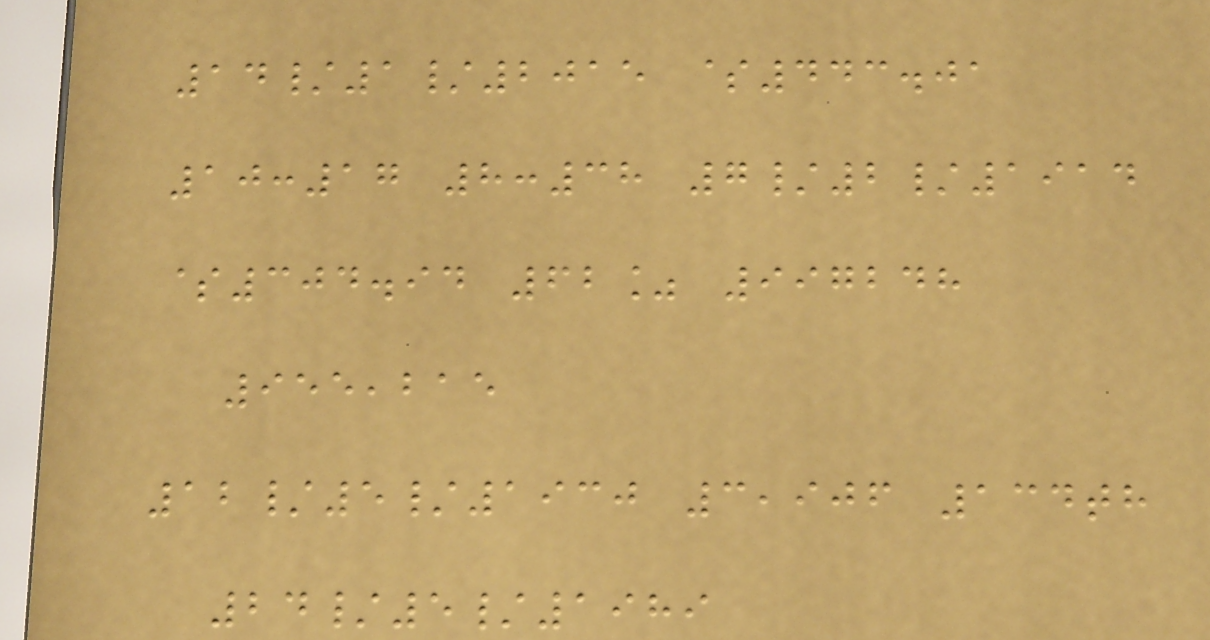14/1/2015 $443.01
10:17 8:38 7/2/1914
$304.94 62% 997248
955,215
12/5/1930 3,906 134th
24/5/1989
